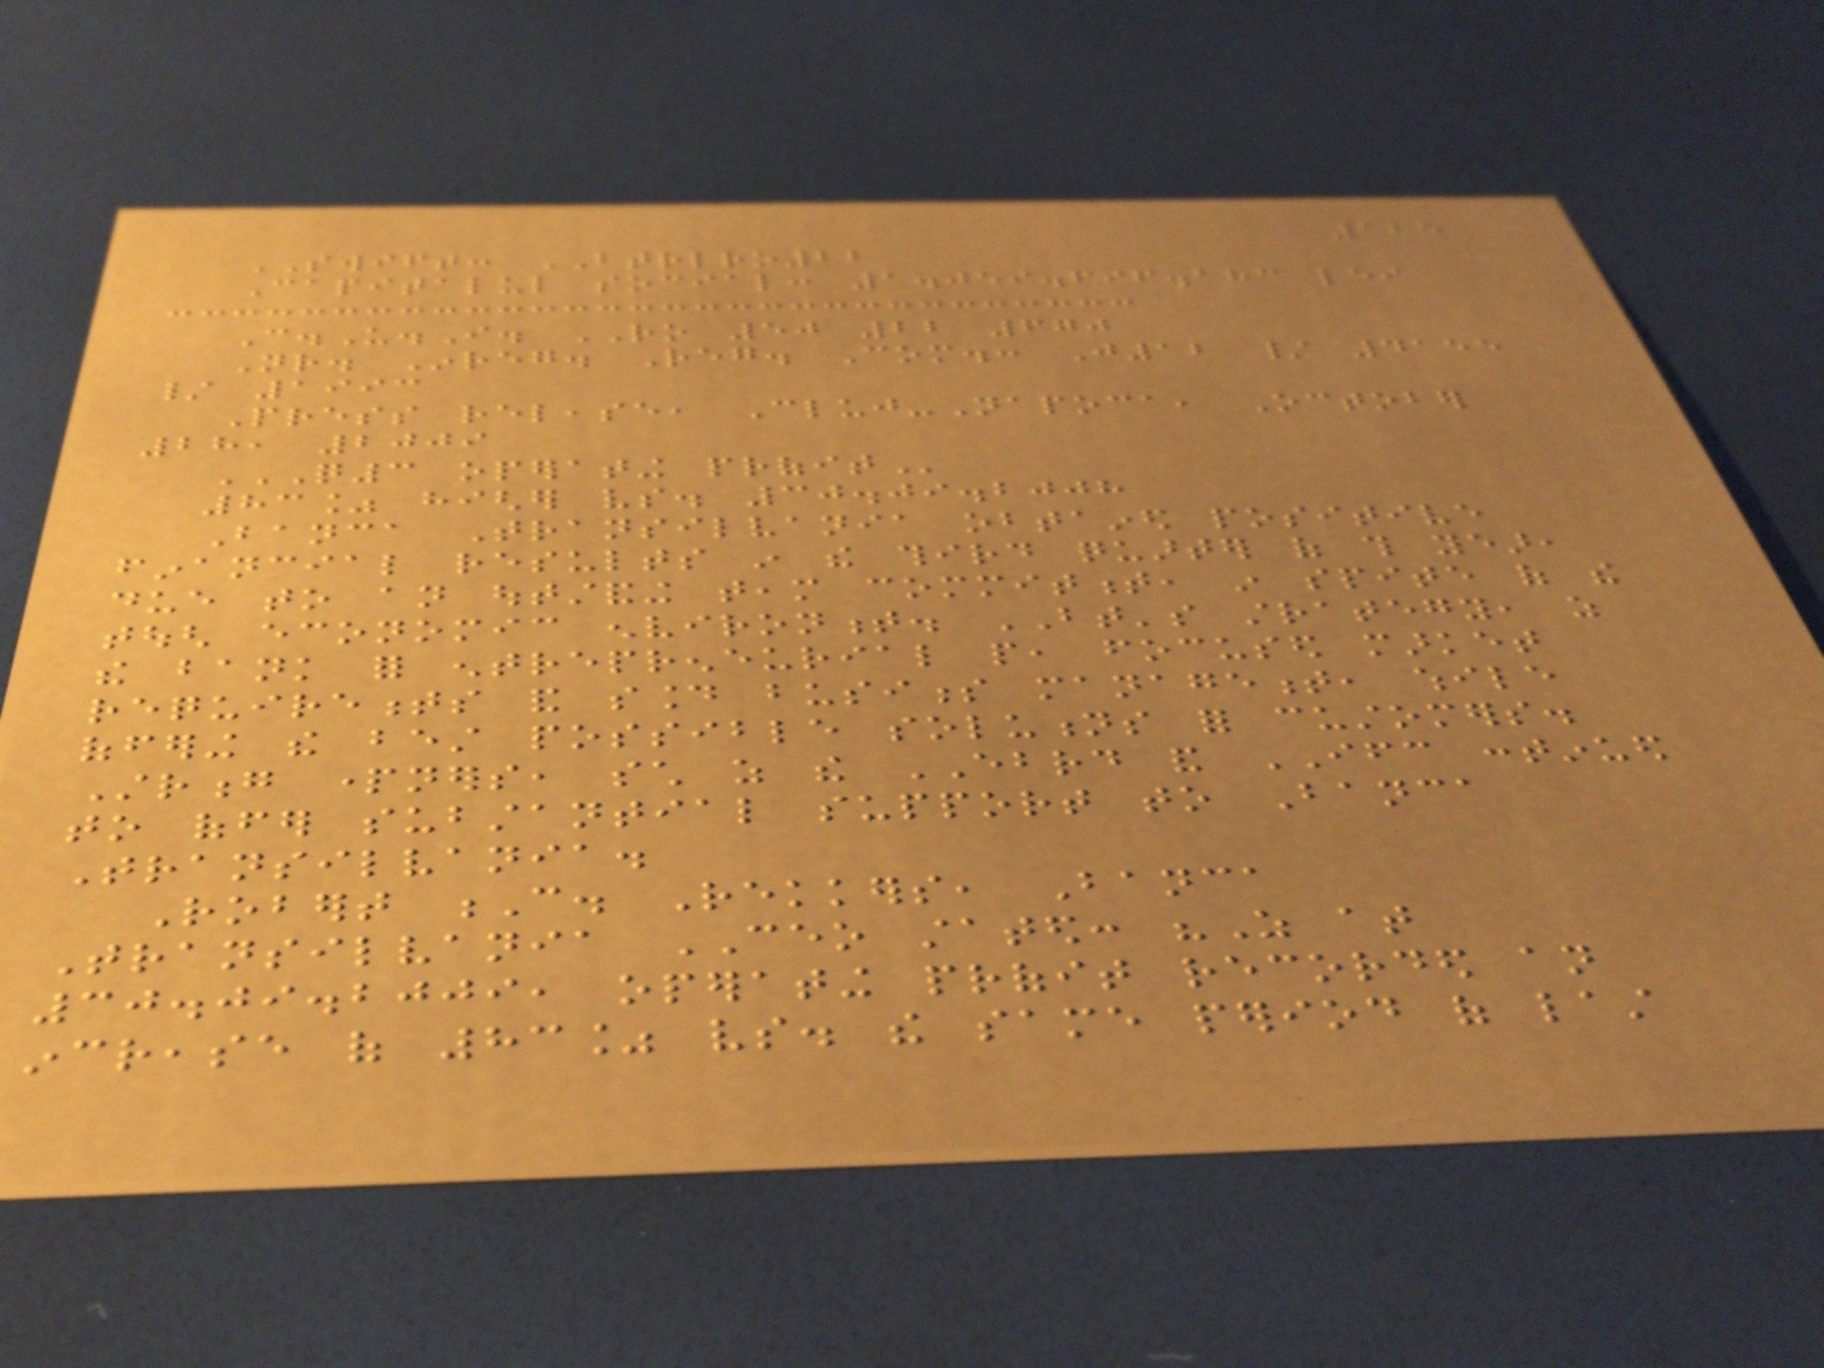125
SWIFT: BTRLRO22
Capitalul social: 1.059.696.183 lei
C.U.I. RO 50 22 670
Nr. Inreg. Reg. Com.: J12 / 4155
/ 1993
Press release, Cluj-Napoca, October
28, 2009
Q3 OPERATING PROFIT
83% higher vs. 30.09.2008
Banca Transilvania obtained positive
financial results in the third quarter of this year,
due to an outstanding team commitment, in spite of the
tough economic environment. BT's strategy, as
the bank for entrepreneurial people, focused market
requirements and sound business management, while
offering the best possible solutions for customers.
Strong partners, such as the EBRD and IFC continued
to offer substantial support to Banca
Transilvania.
Robert C. Rekkers, Banca
Transilvania CEO stated: "As at
30.09.2009, operating profit recorded an
increase of 83% vs. the same period of last
